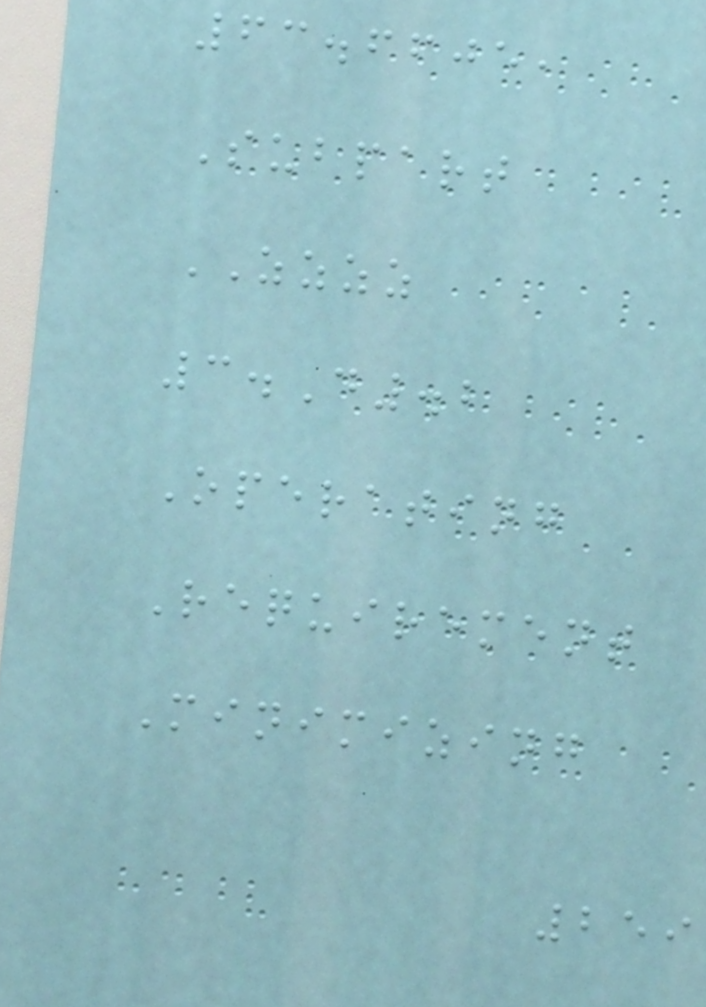63.6605,
Subpart
ZZZZ
3.D.2
Operating
Requirement
Minimizing
259
